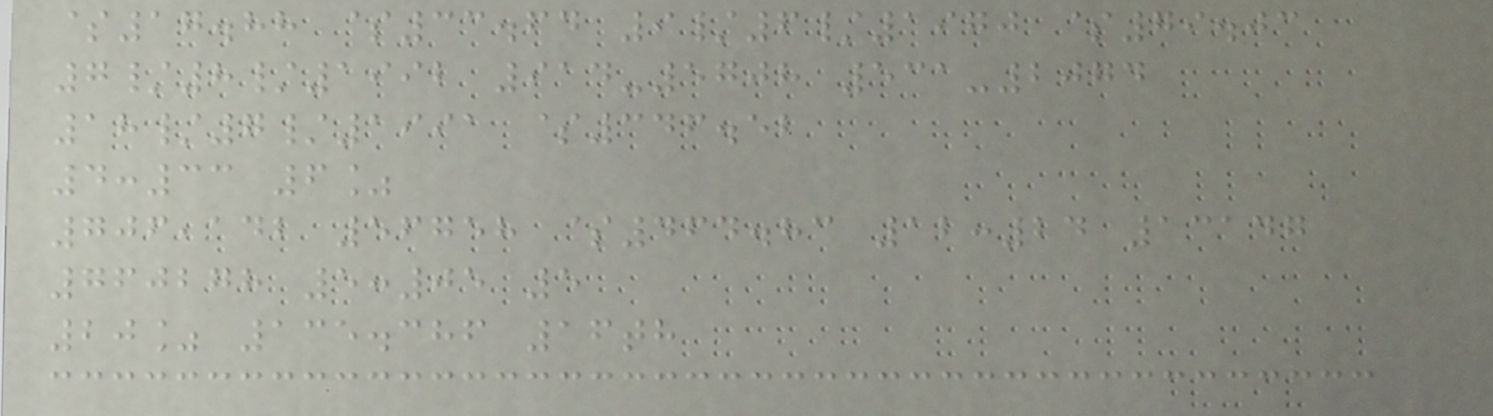$17.88 $33.64 9/6/1970 $79.03
7/8/1992 914-5708 531-2074
18/7/1991 $346.52
4:33 6%
706,142 56758 $464.83 12:24 13147
760278 5:05 5
20% 135.386 16th
